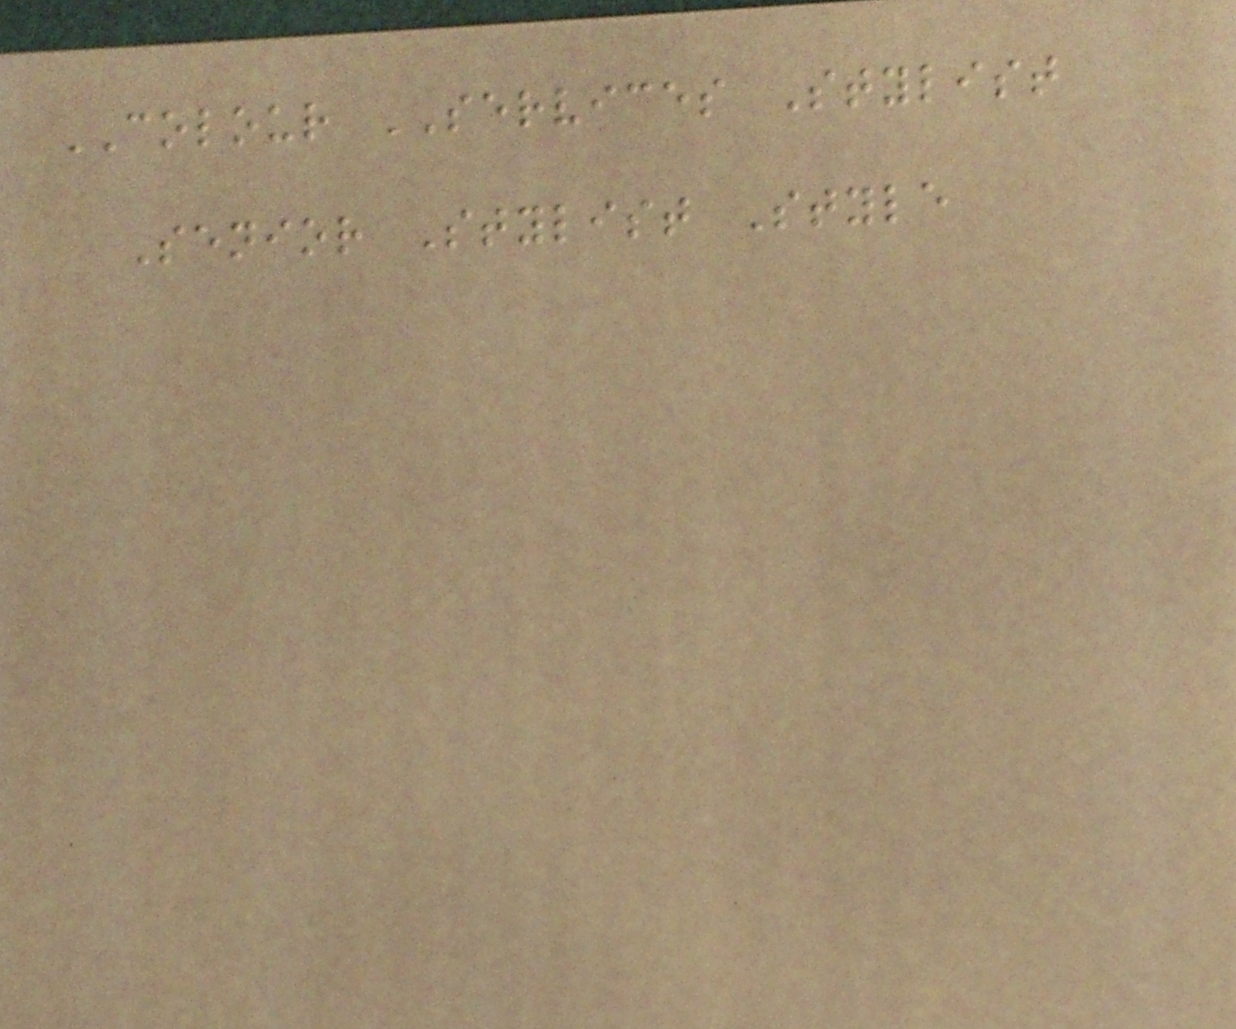COLOUR SERVICES Stylist
Senior Stylist Style
